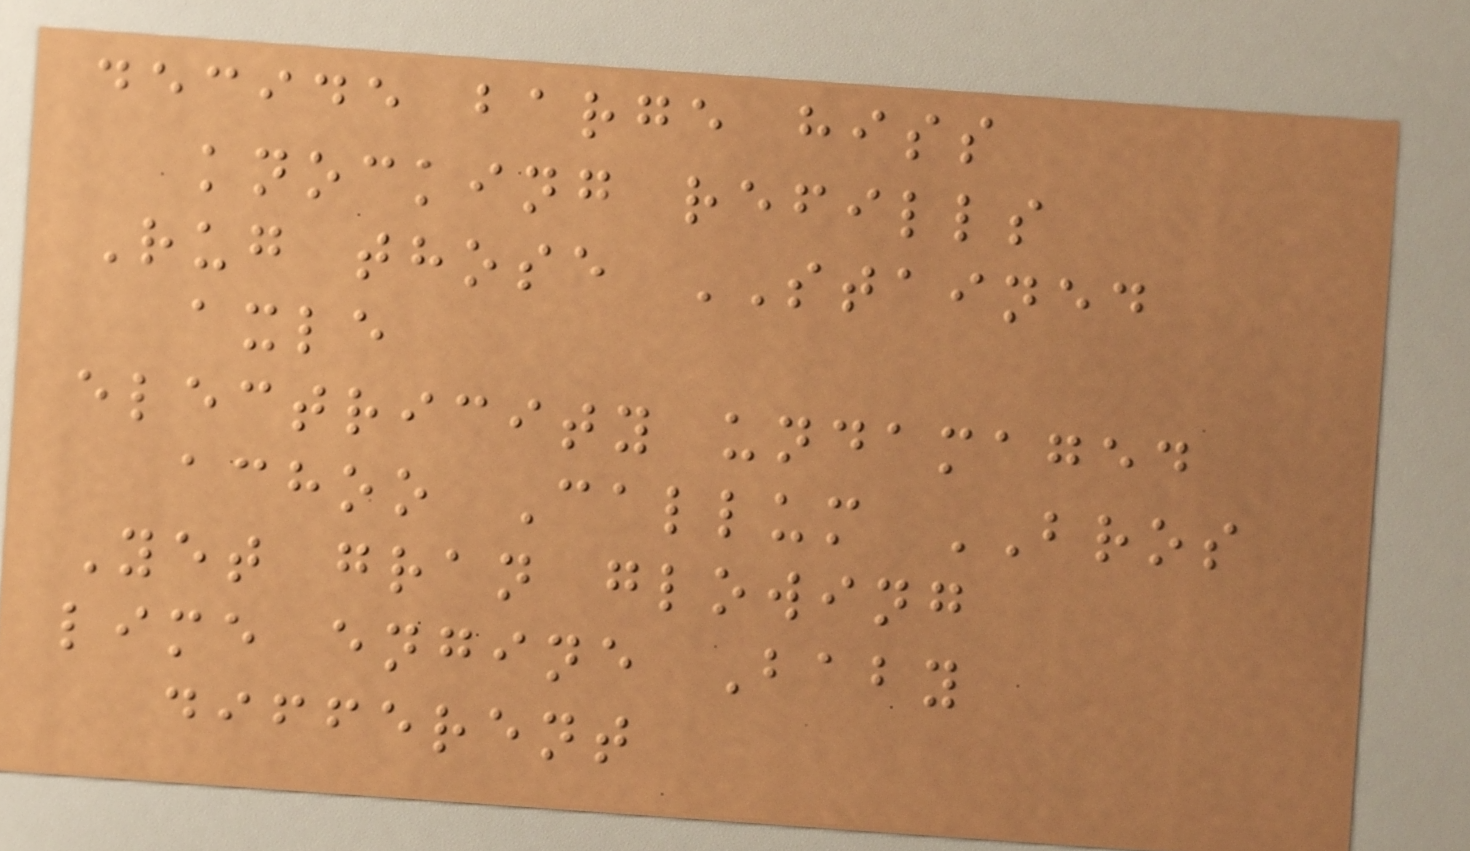decide barge hiss
knocking refills
Rug those STAINED
axle
electricity undamaged
achoo Callum BROS
Yet gran glowing
lime engine Baby
different
